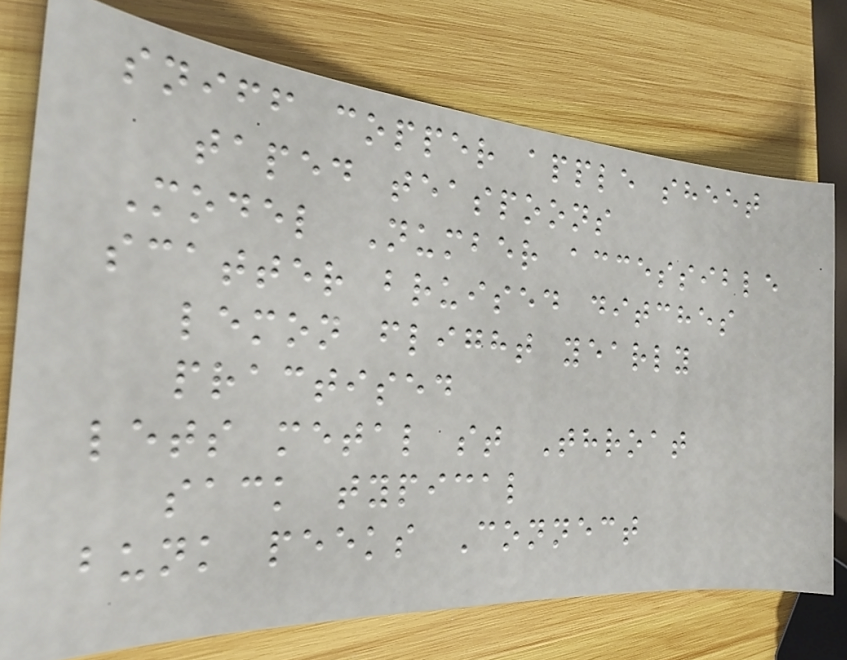sniff copper apple sheet
taped teaspoons
Model Number accessible
scatter bruised ditches
lemon flight yearly
practised
lets metal st Throat
sack typical
bunk peeks Connect
